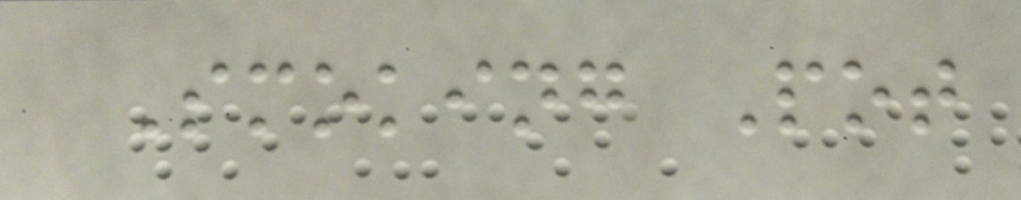Smoking Pot
